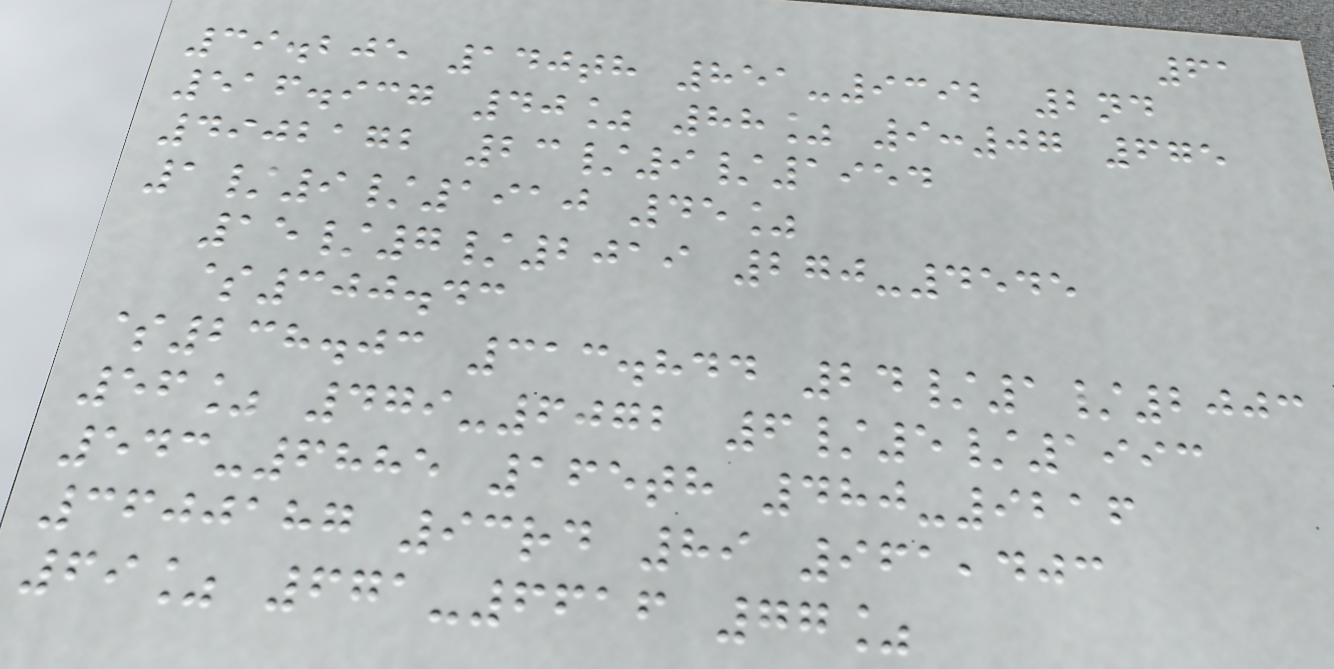61
39.205 140th 851-9392 2nd
516.937 40% 88% 9:07 675
4902172 23/9/1954
1/9/1910 45%
15/7/2019 270-4545
$300.43
$238.03 313.844 24/1/2003
56% 479-6072 6/5/1993
543-6885 165th 480-9216
3600187 93rd 89 961,403
69% 671-6616 77%
